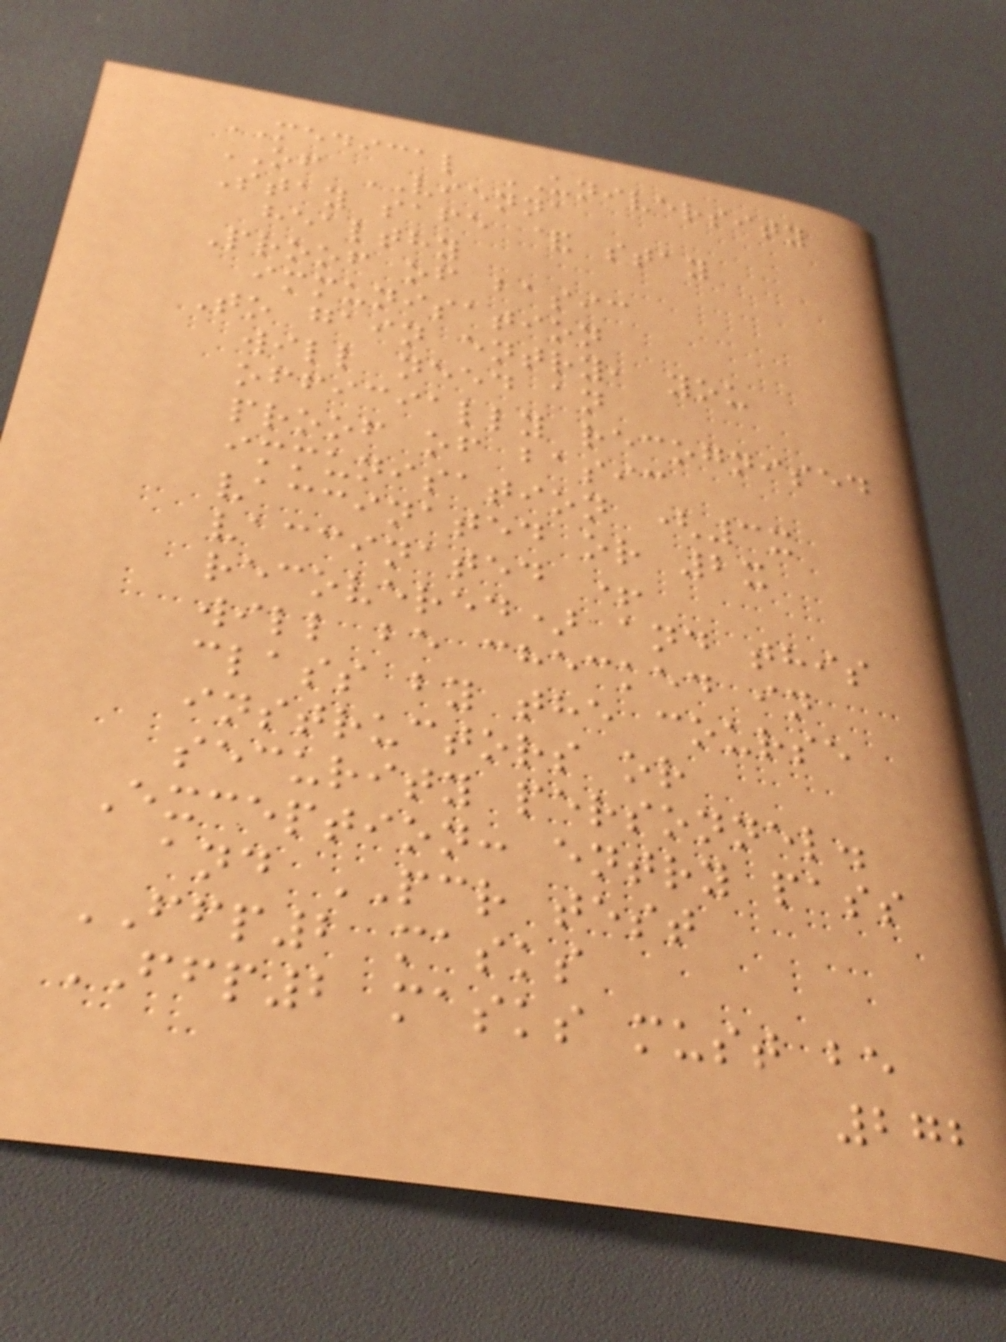MEDICAL UNIVERSITY
OF VIENNA
Stay safe & stay
healthy
Proof of basic
immunisation
To gain entry, you
will need an
officially recognised
proof of basic
immunisation (3x
vaccinated or 2x
vaccinated +
recovered) and this
will be checked in
class by the course
instructors or
security personnel.
Exception: entry pass
and PCR test
FFP2 masks
FFP2 masks must be
272
